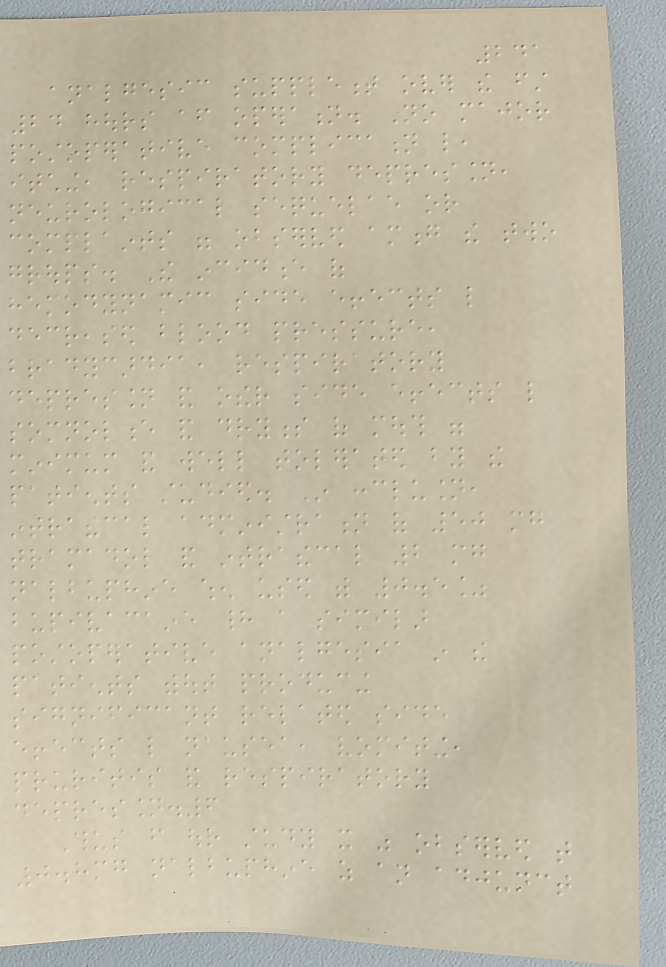241
analgesic supplement over the first
24 hours after operation. No major
postoperative complication like,
itching, respiratory depression,
neurological sequelae or
complaints were observed among the two
groups. The incidence of
hemodynamic side effects like
decreased blood pressure,
bradycardia, respiratory
depression and other side effects like
somnolence and dryness of mouth were
minimum and well tolerated by the
patients studied. In conclusion,
intrathecal administration of 50 mg
tramadol and intrathecal 2 mg
nalbuphine when used with 0.5%
bupivacaine had a similar
postoperative analgesia in the
patients without producing
significant related side
effects like nausea, vomiting,
pruritis and respiratory
depression.6
Thus from our study it was observed that
0.8mg nalbuphine as an adjunct
